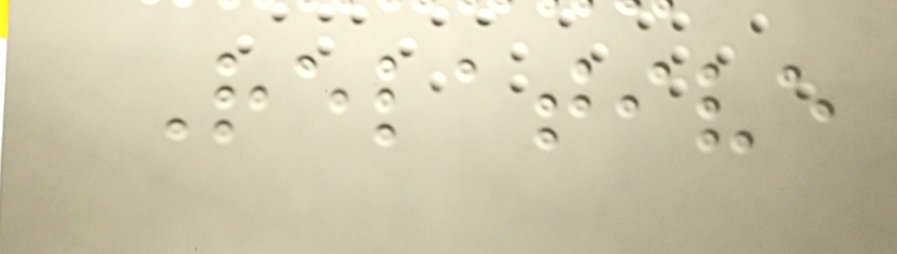Relative
